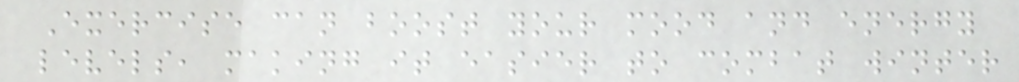Exercise can boost your mood and energy
levels, making it easier to combat winter
